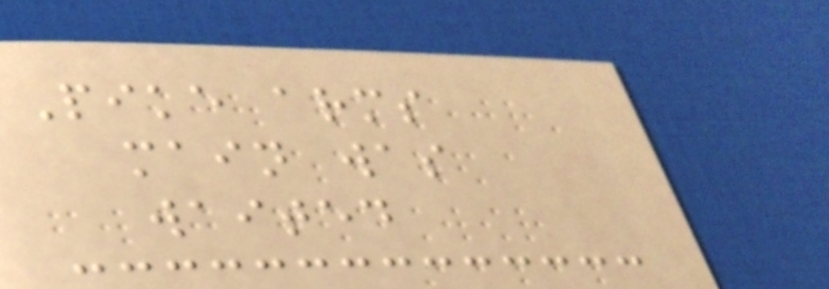Pike arms
main was
waited
